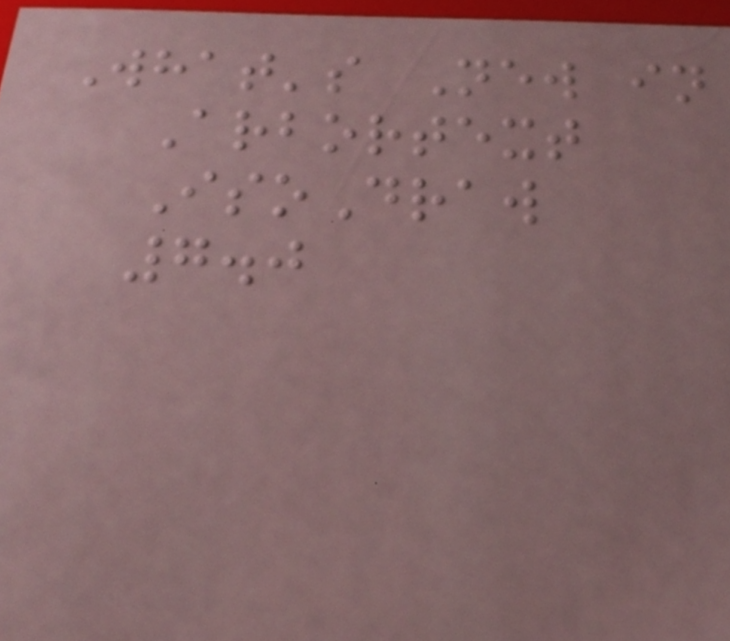What's New in
Arbortext
IsoDraw
7.0
